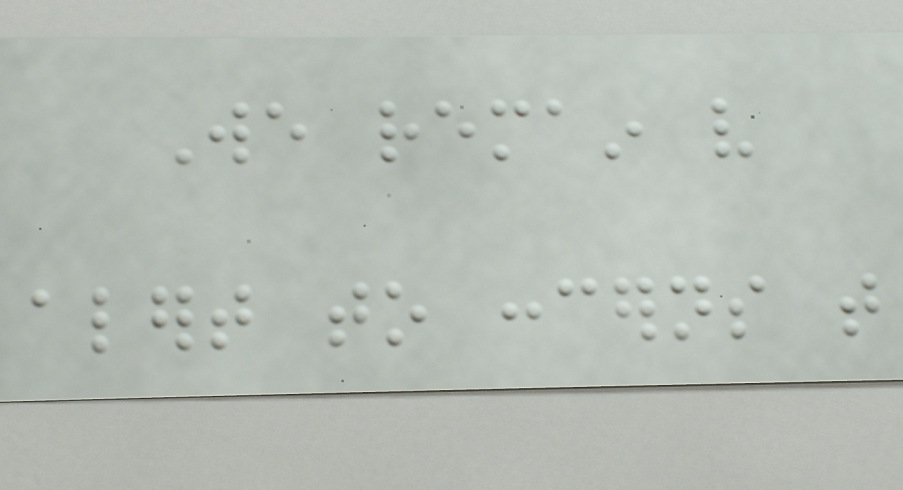We remain very
alert to concerns that
